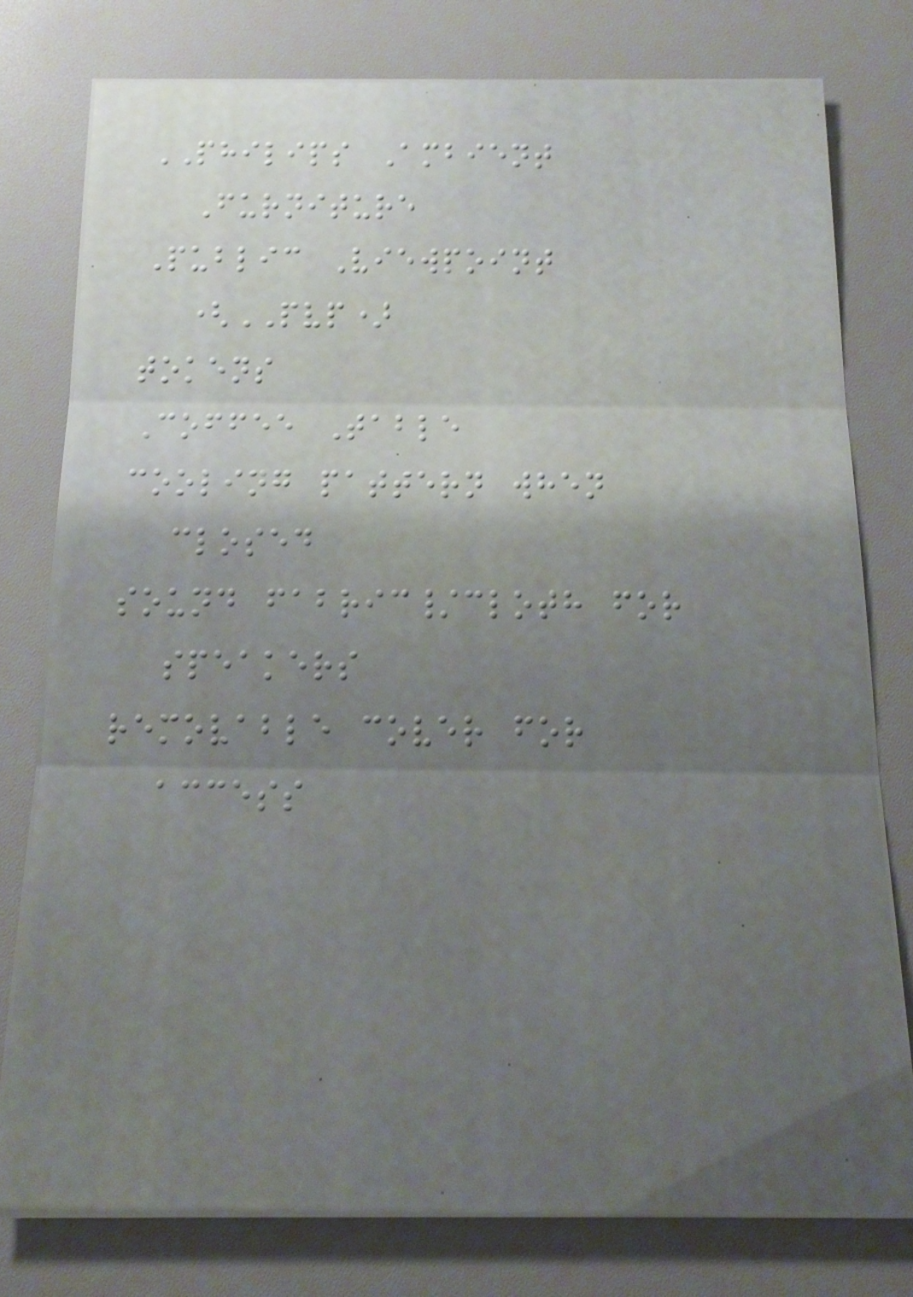PHILIPS Ambient
Furniture
Public Viewpoint
(PVP)
tokens
Coffee Table
cooling pattern when
closed
sound fabric/cloth for
speakers
removable cover for
access
